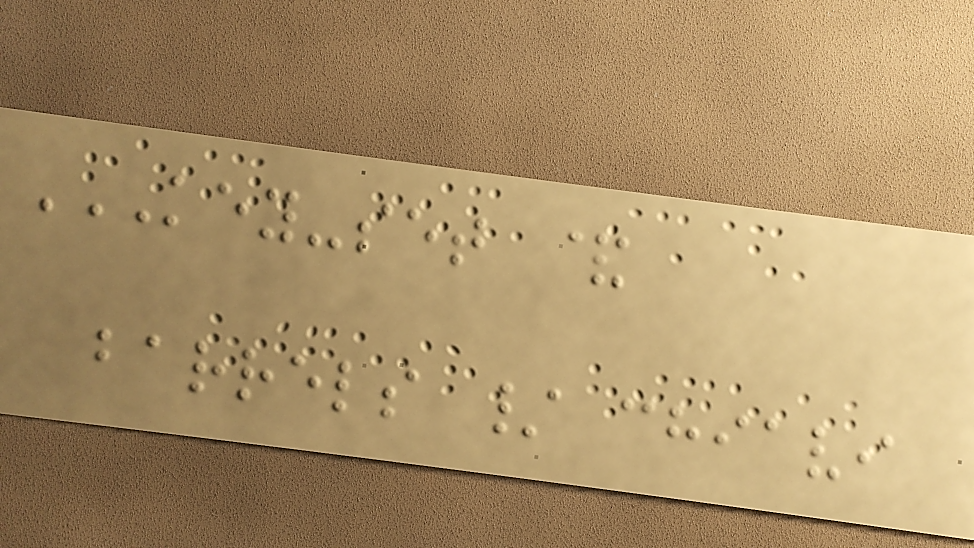KEY-SET &
BARRELS / CHIAVI
